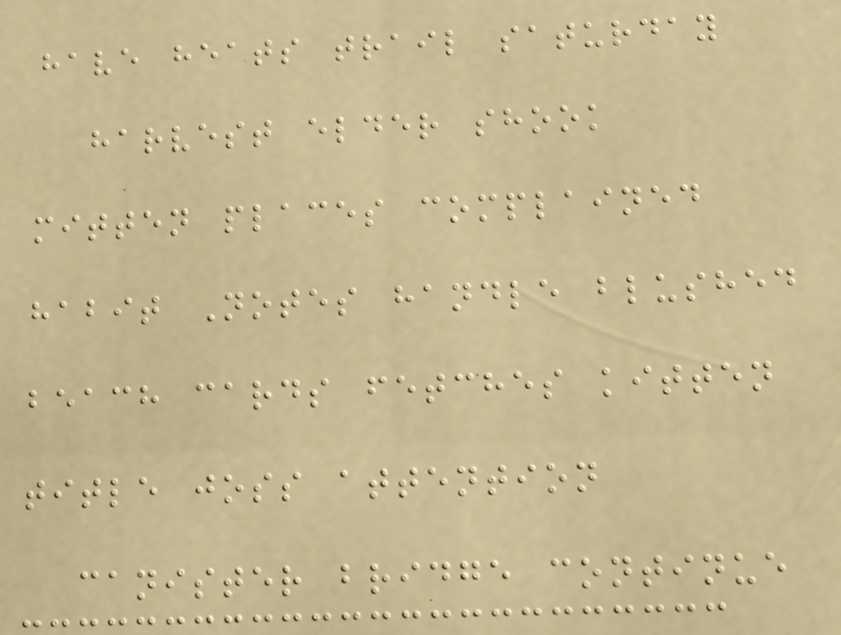have heats trail saturday
harvest elder shook
mitten places complained
habit Notes handle blushed
beach cards fetches kitten
title joss attention
canister bridge continue
